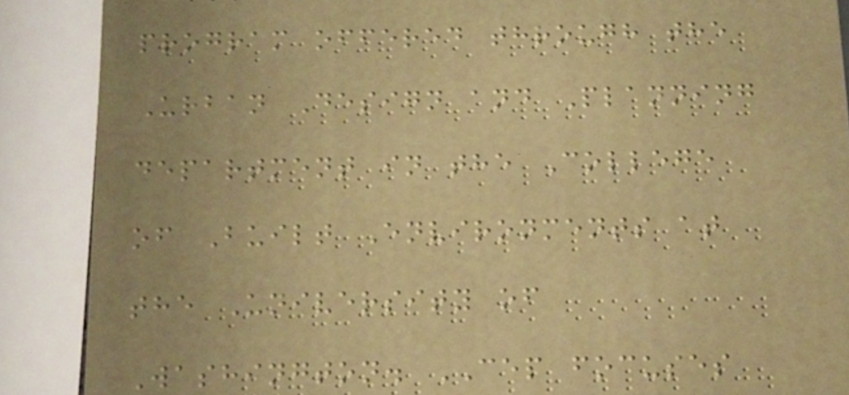program offered through the
Urban Design and Planning
department in the College
of Built Environments at
the University of
Washington. CEP focuses
